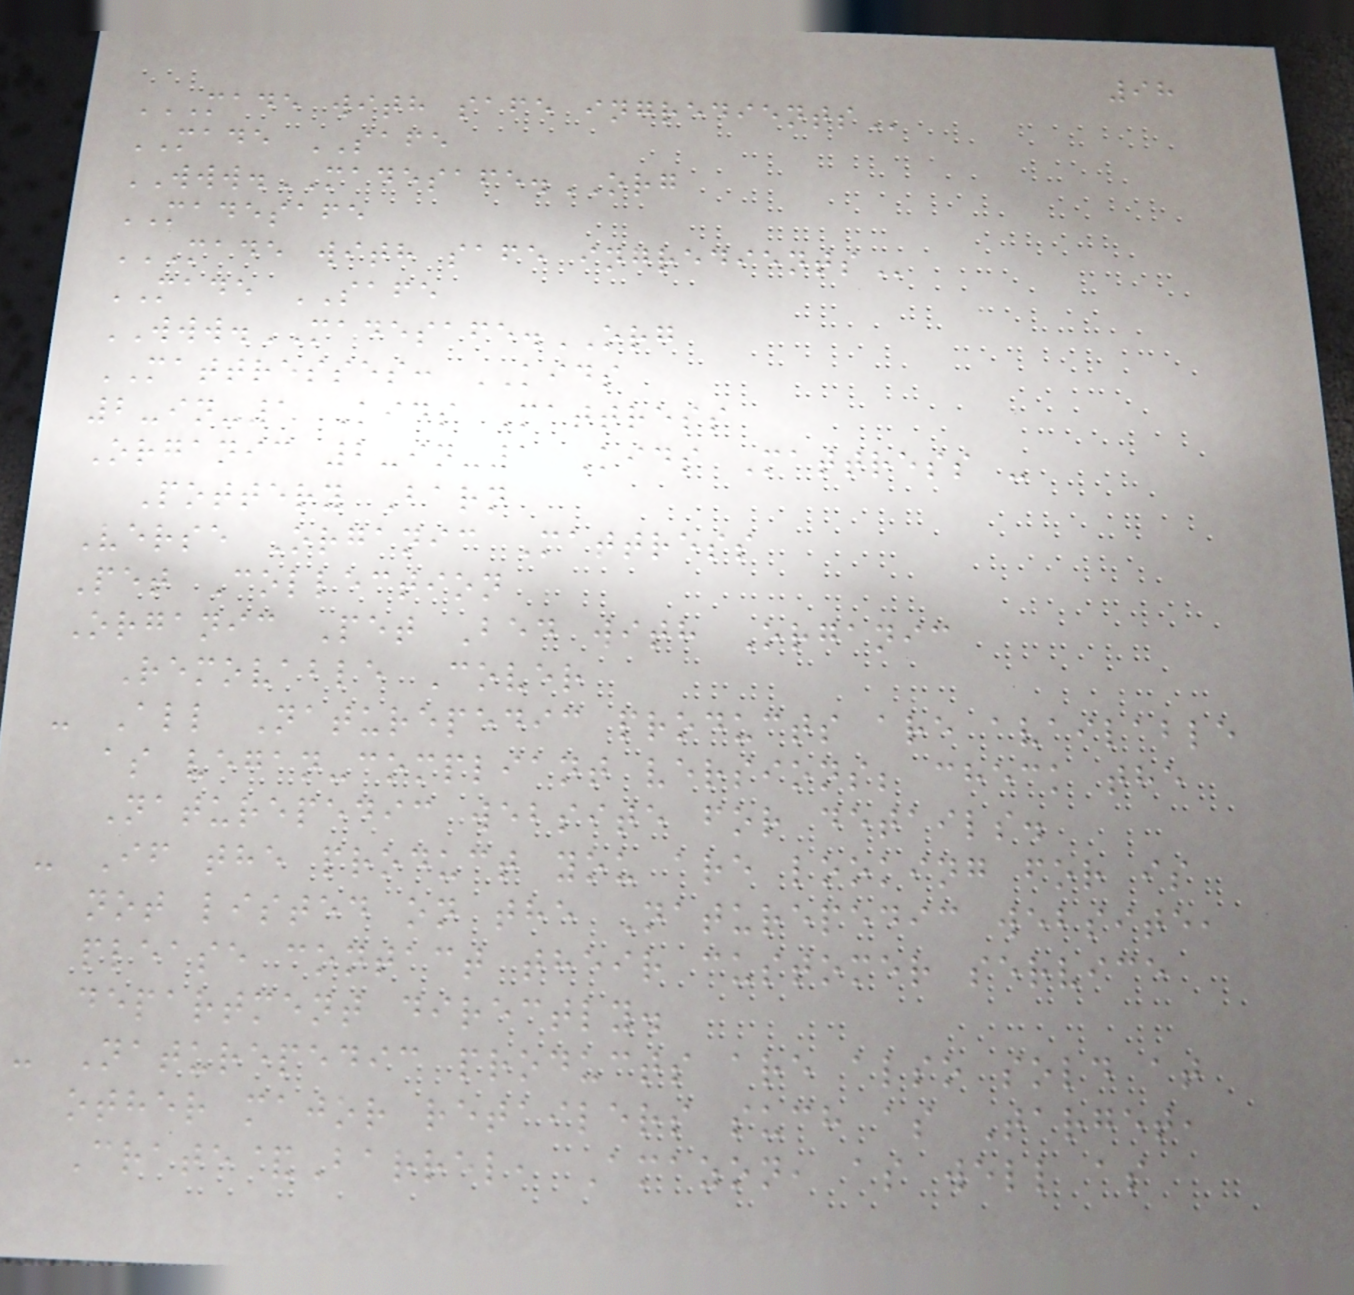98
MADE WITH SAFE INGREDIENTS
MADE SAFE
WWW.MADESAFE.ORG
MADESAFE
MADE WITH SAFE INGREDIENTS
MADE SAFE
WWW.MADESAFE.ORG
MATTRESSES: KIDS
2-in-1 Kids Mattress
Organic 2-in-1 Kids Mattress -
Pottery Barn
Verse Organic Mattress
Pet Collection
Organic Pet Bed with Organic
Removable Cover
- All Naturepedic products are available
as vegan-compliant versions; check the
Naturepedic website for details.
- If the product you are looking for is
not listed on the Naturepedic website,
please contact their customer service
department directly.
- Naturepedic products are also sold at
other major retailers such as Target,
Crate&Barrel, Amazon, as well as
